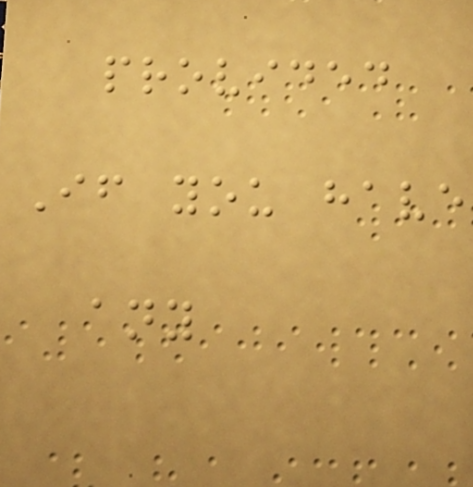provided
If you have
any
